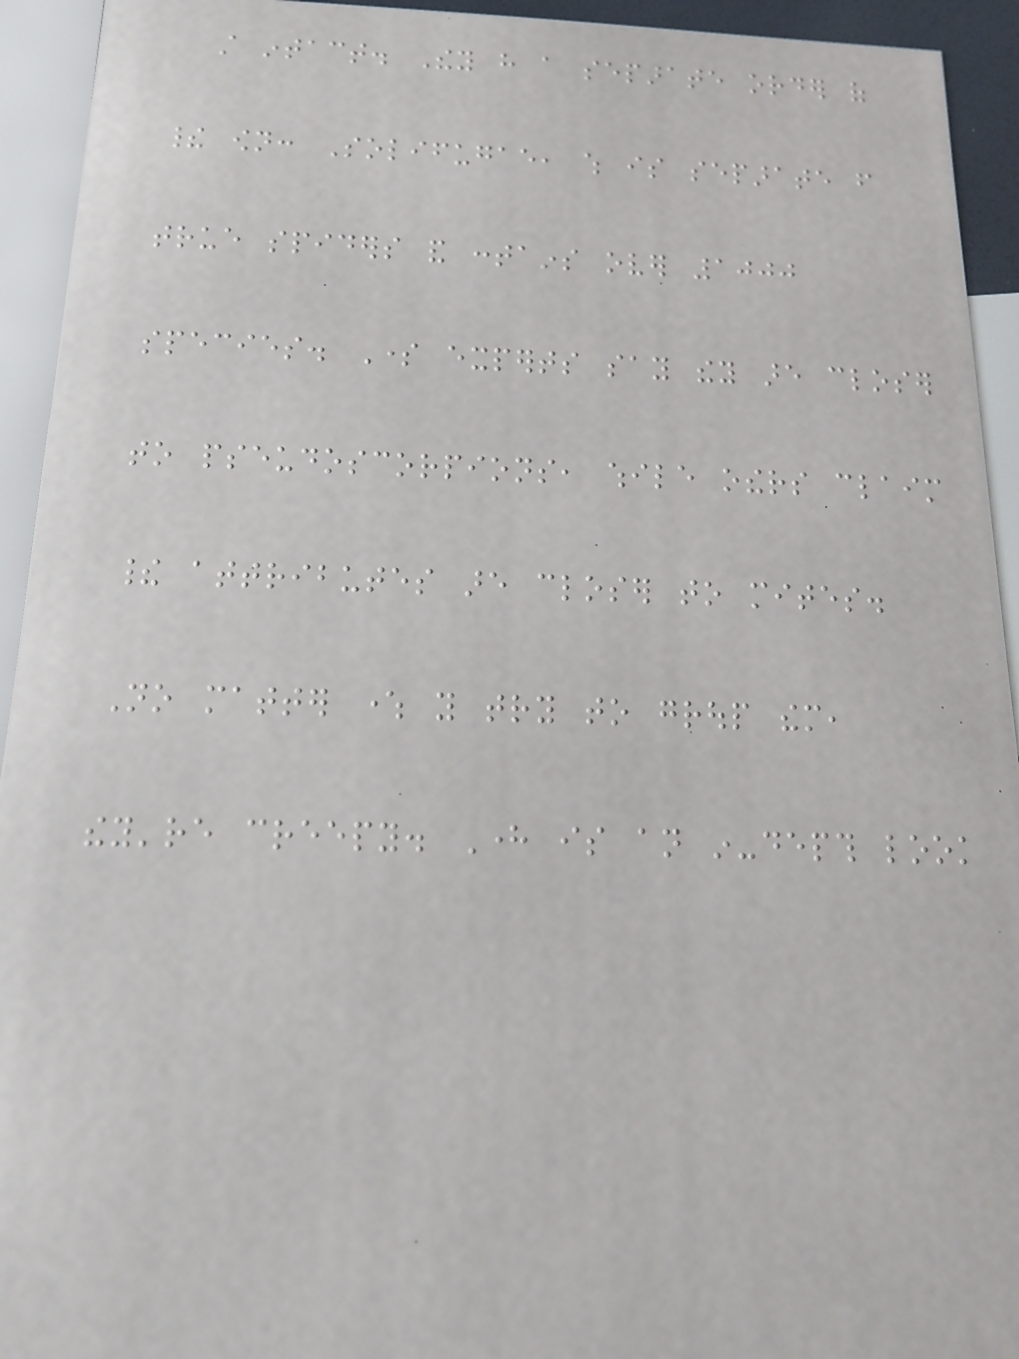still intact. They have a separate order of
their own: Solifugae, which is separate from
true spiders and contains over 1000
species. Some experts say they are closer
to pseudoscorpions, while others claim
their attributes are closer to mites.
No matter where you try to group them,
they're creepy. Here is an in-depth look
